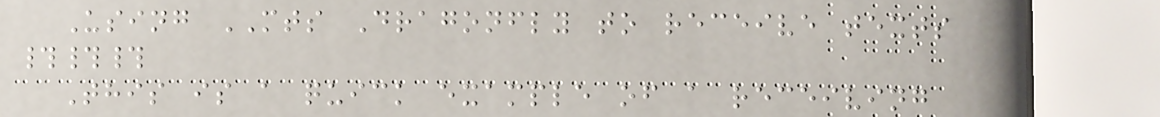Using MTS Dragonfly to receive texts
###
This is a quick example of a receiving
